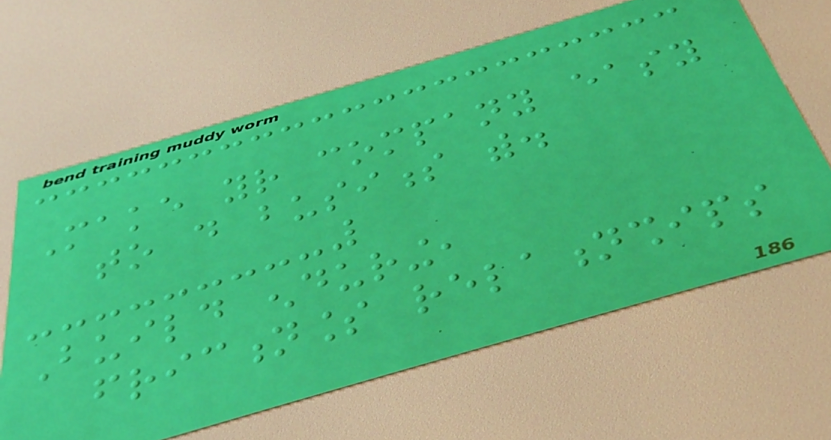Make your company easy
to do business with.
Build enduring,
frictionless relationships
